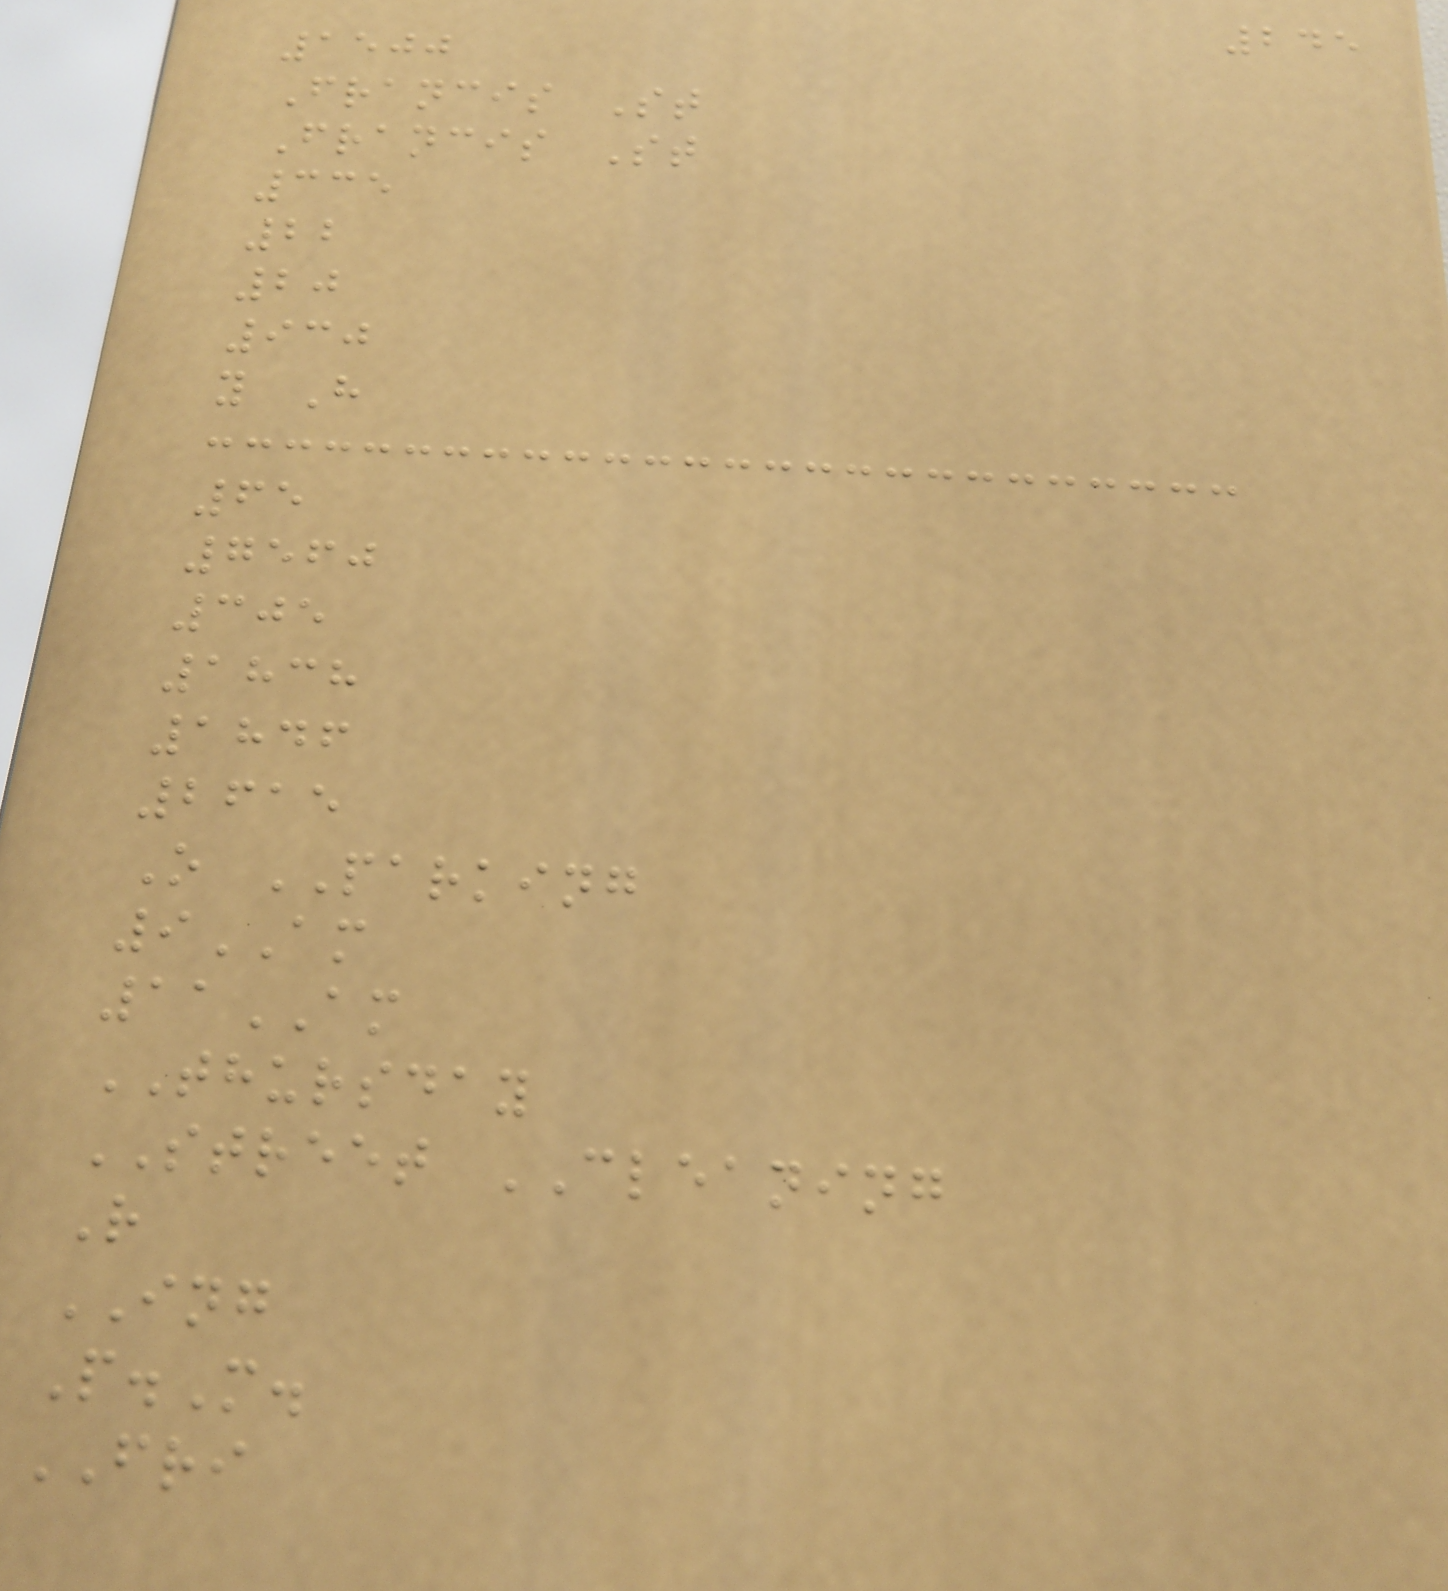245
1500
Francis St
Francis St
335
22
20
930
y H
65
7560
305
1838
1846
2615
O PARKING
9AM
11AM
THURSDAY
STREET CLEANING
R
ING
P.M.
FRI
